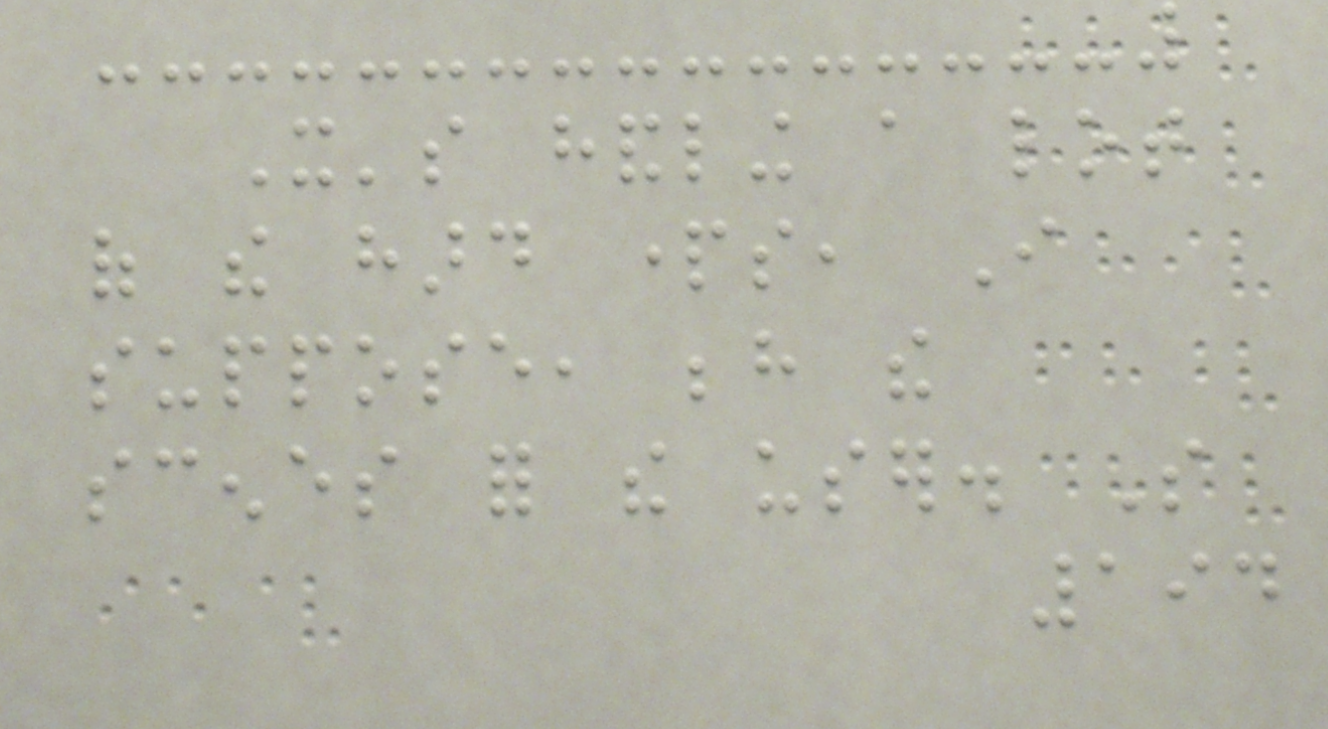It's handling a lot
of the hard parts, I
suppose, behind the
scenes for the user. So
194
